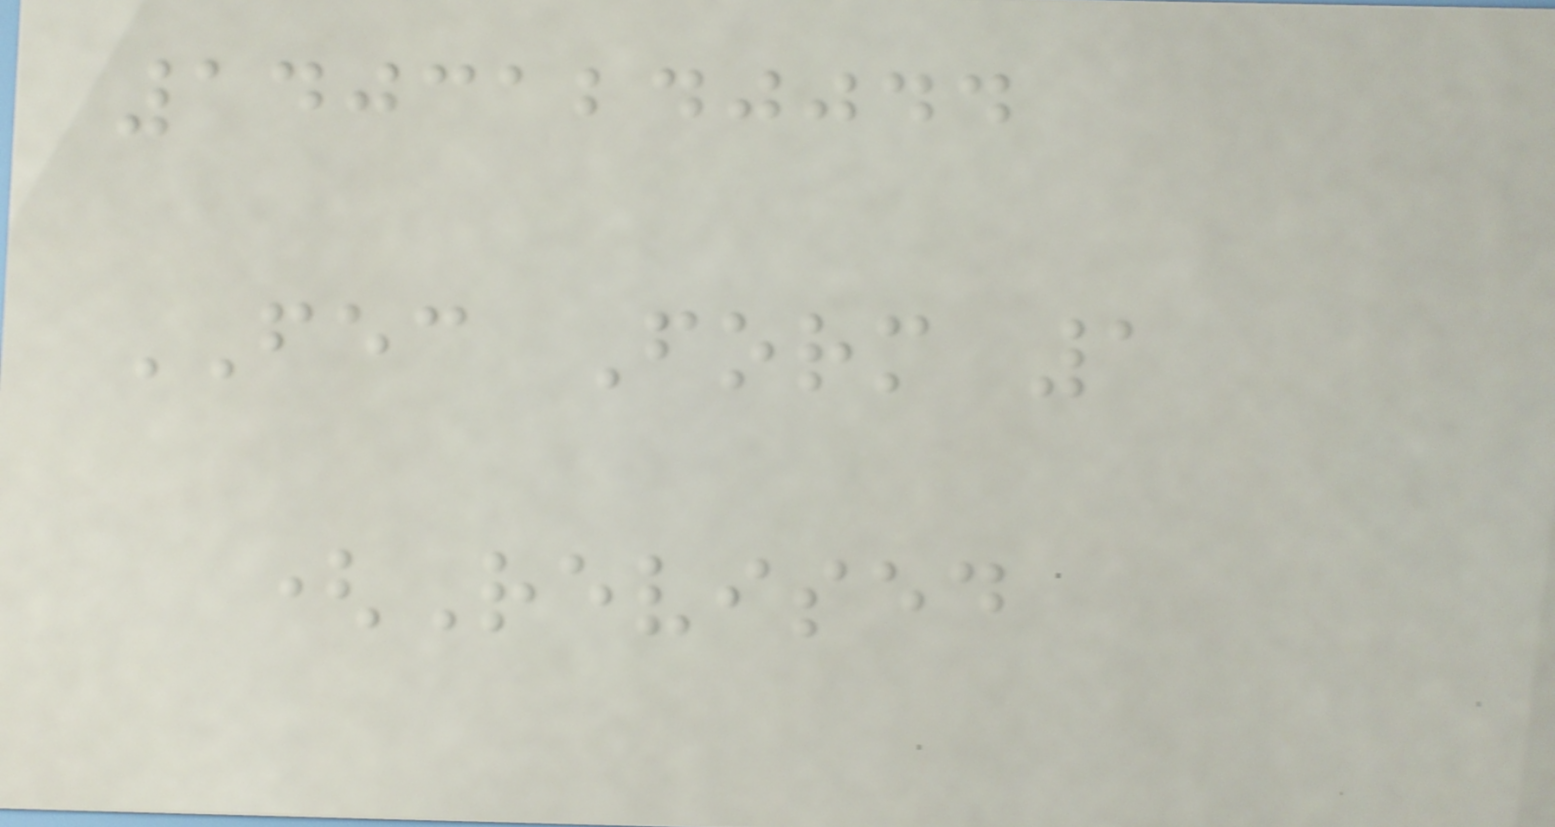14031240044
FEC Form 1
(Revised
